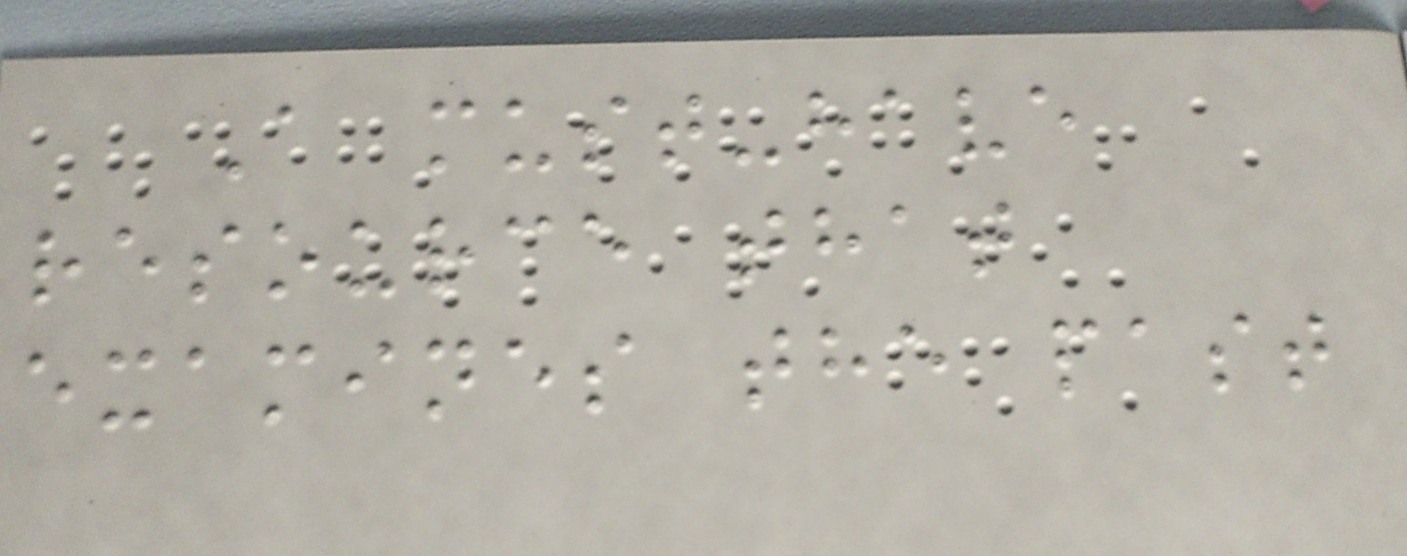A must-have
resource that
examines the past
